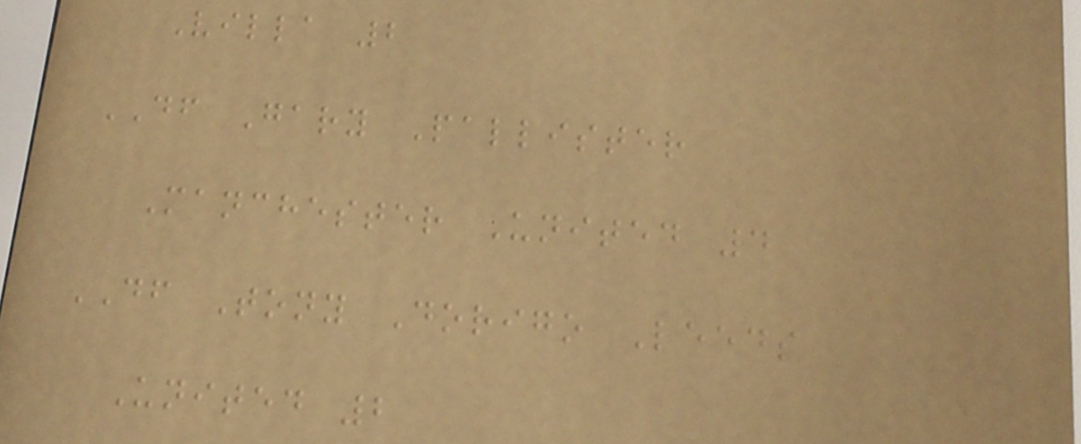Villa 2
DF Gary Pallister
Manchester United 4
DF Tony Dorigo Leeds
United 2
